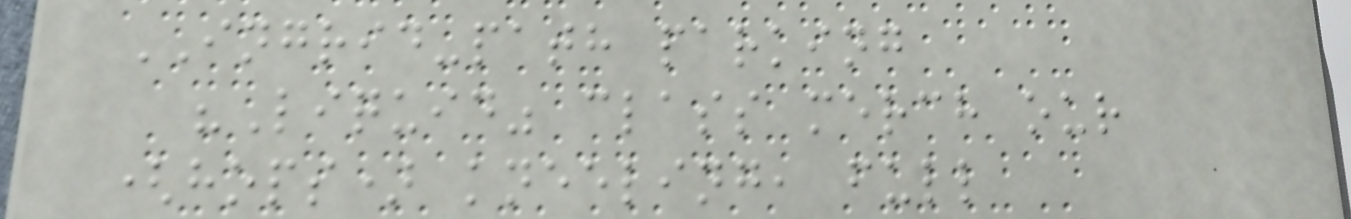INGRID-path parking
"Liquid" class merch our
(hops) kneeling, full
